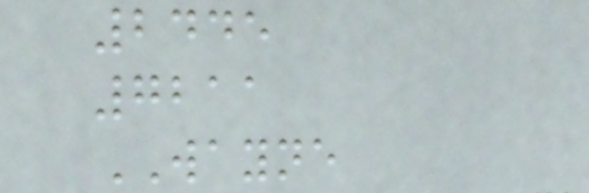2445
7211
WAYNE
